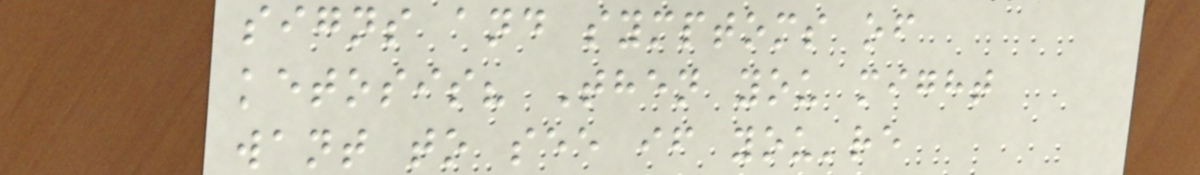signs and symptoms of
ketosis? Then you might
want to see if you're
